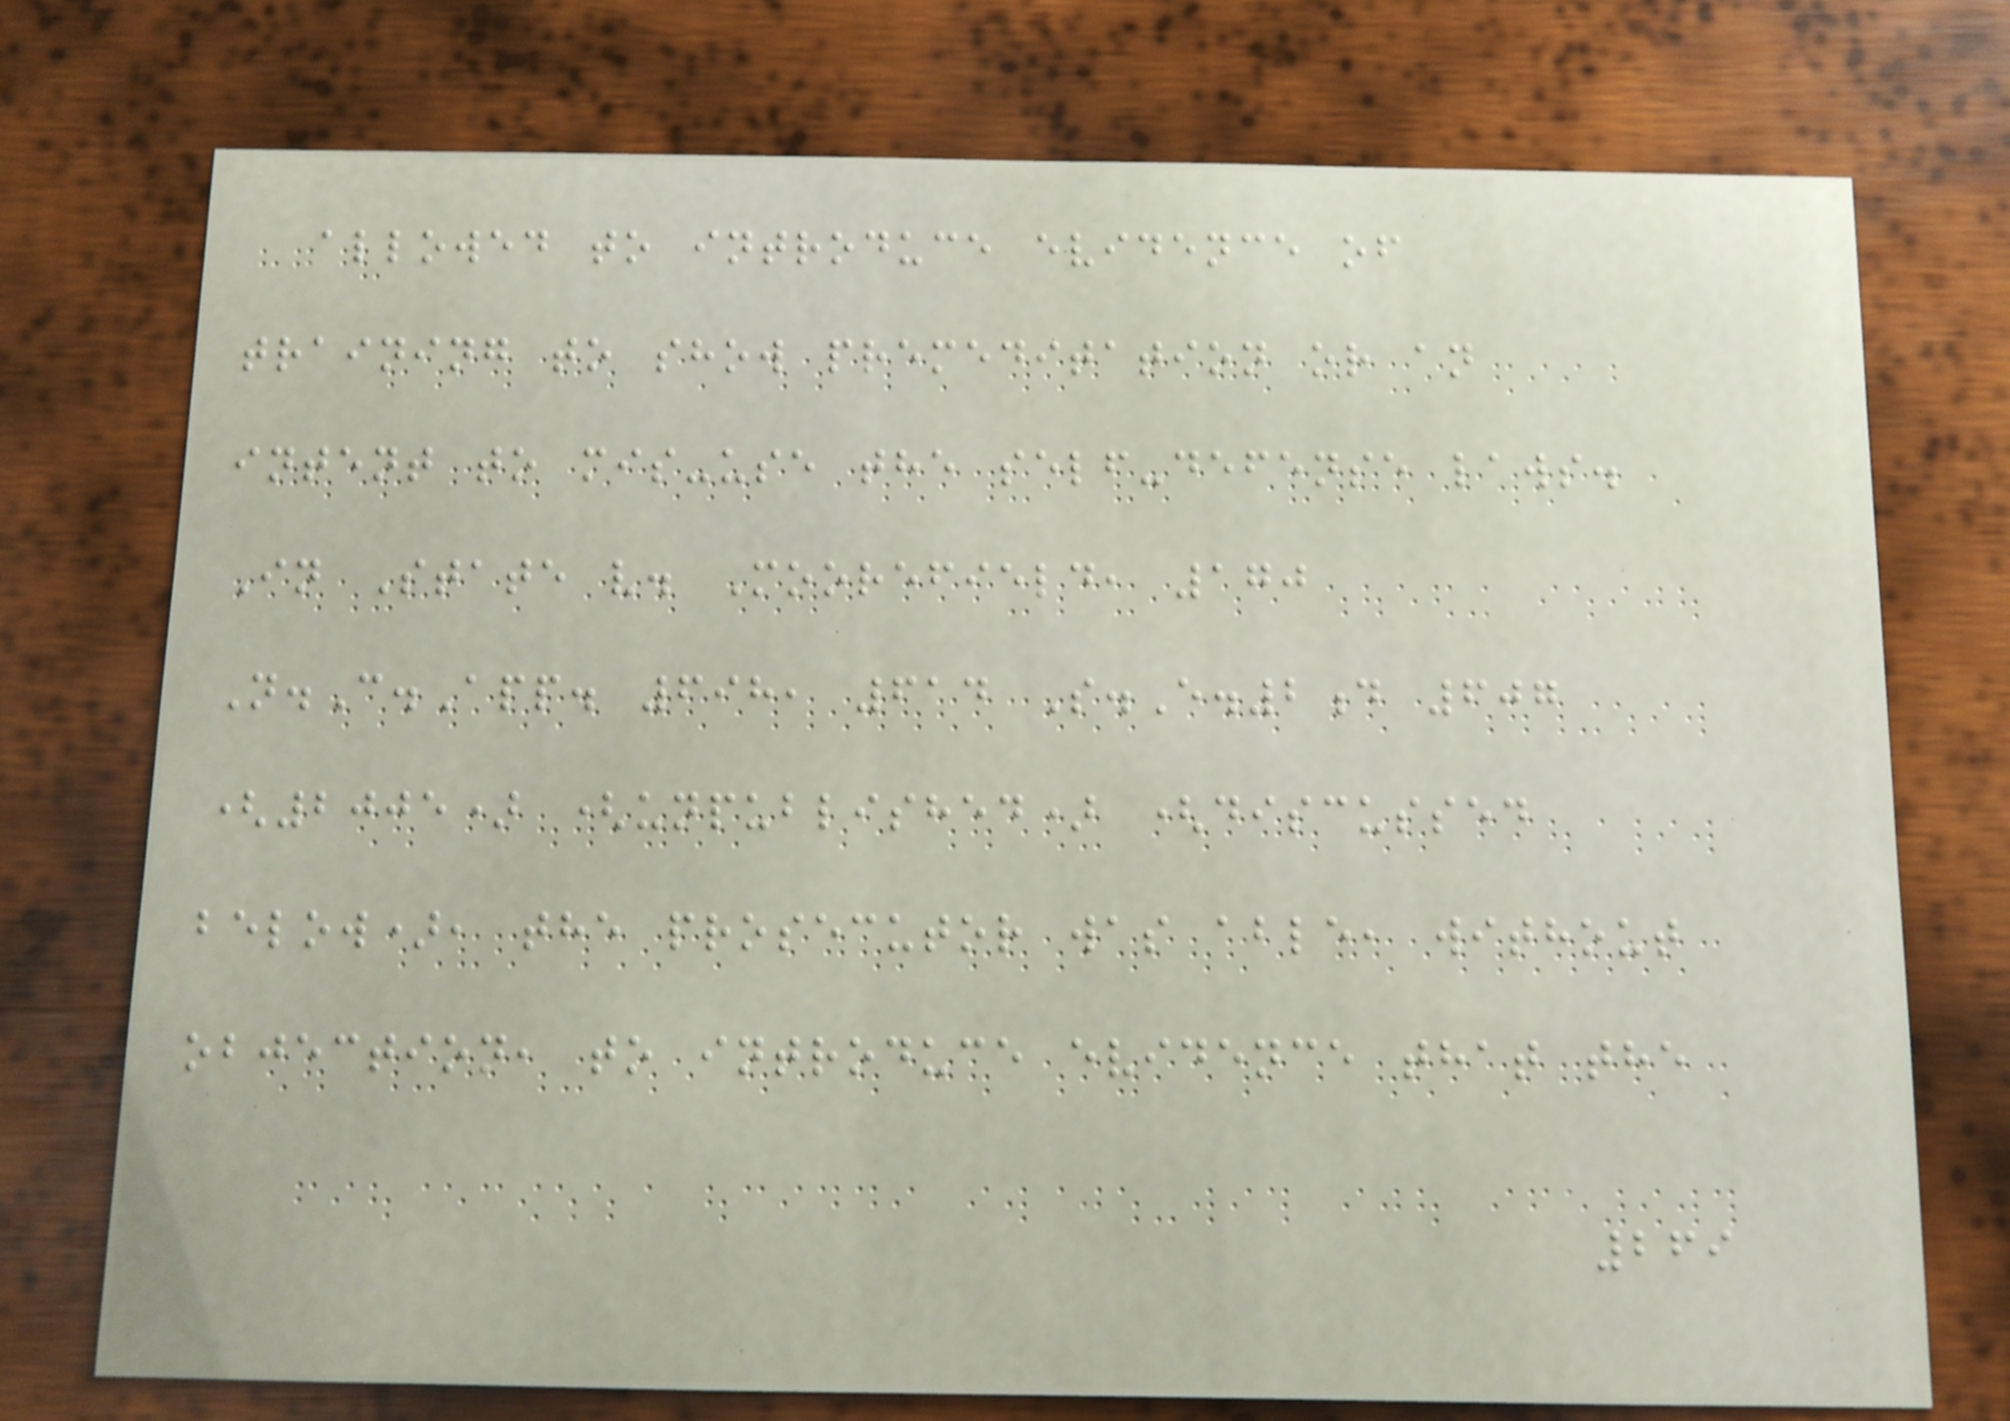allowed to introduce evidence of
training to show premeditation or an
intent to mis-use the self-defense laws.
In State v. Moorefield, 170
N.C.App. 698, 614 S.E.2d 607
(2005) (unpublished) (discussed
below), the prosecutor was able, without
objection, to introduce evidence that the
269
